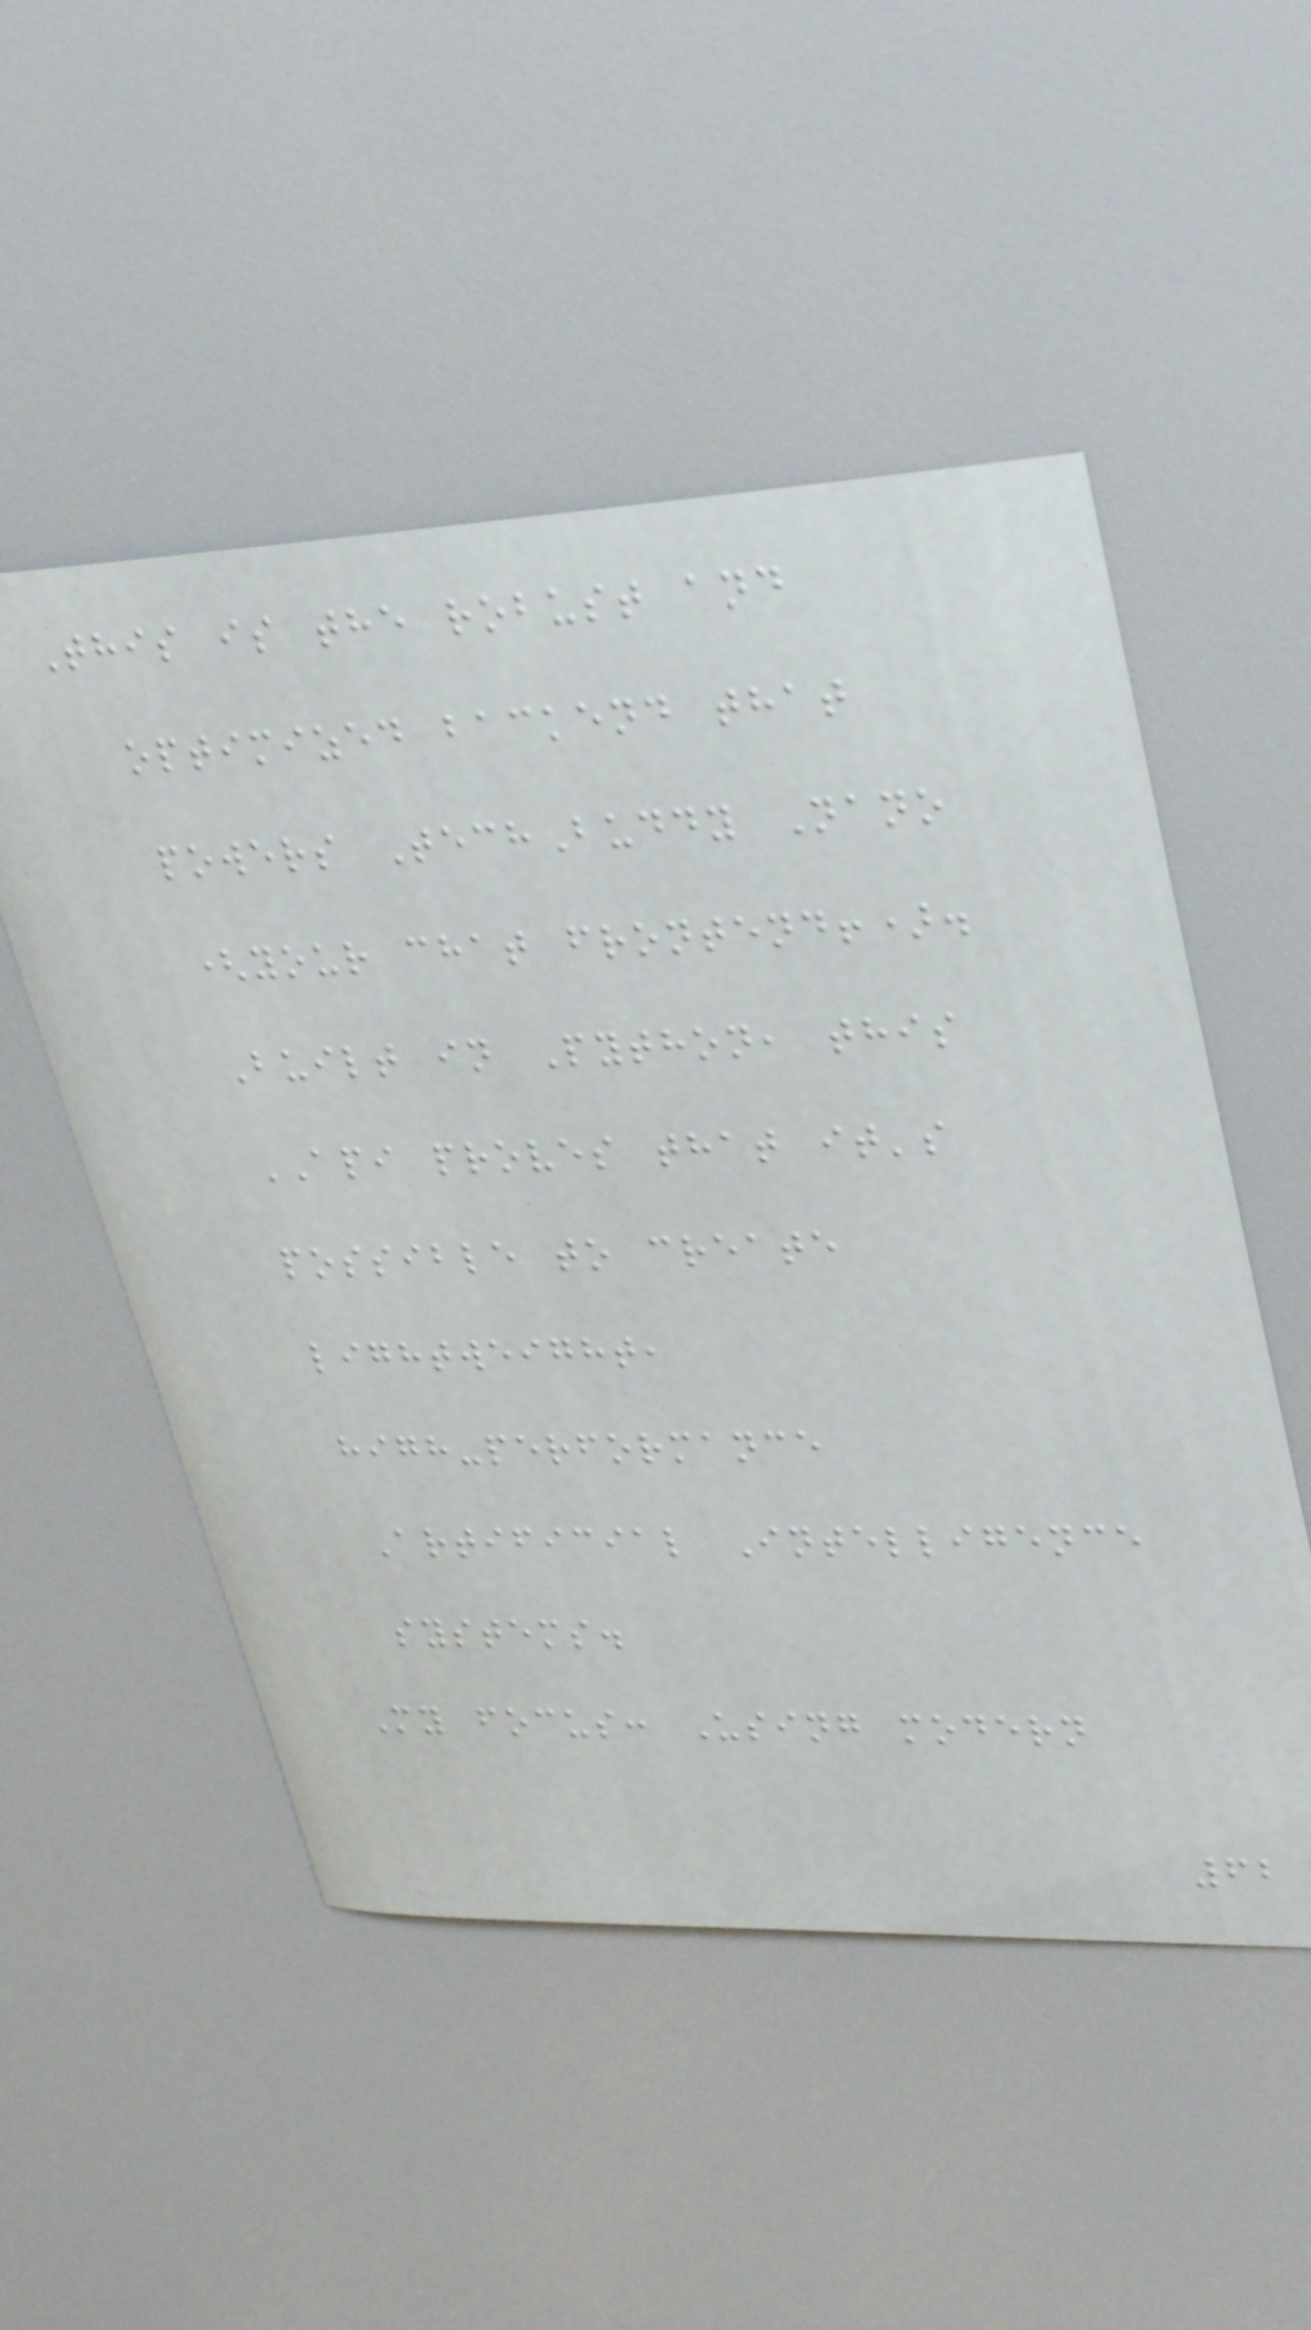This is the robust and
optimized backend that
powers TechBuddy Nano
(your chat frontend!).
Built in Python, this
API proves that it's
possible to create
lightweight,
high-performance
Artificial Intelligence
systems.
My focus: Using modern
62
